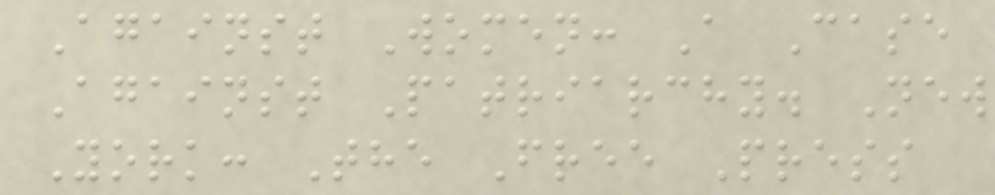Against Women: A Case
Against Patriarchy. New
York: The Free Press
